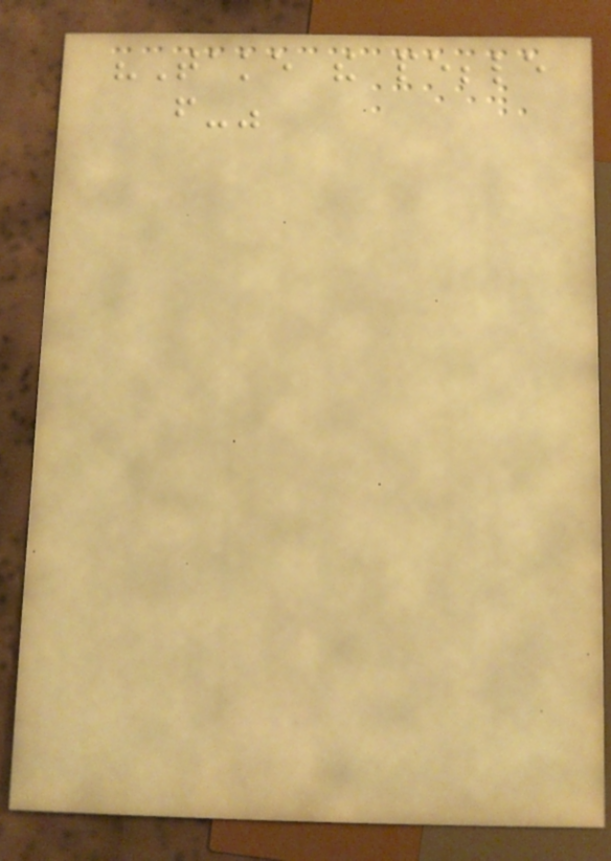"Take the pebble
from-"
